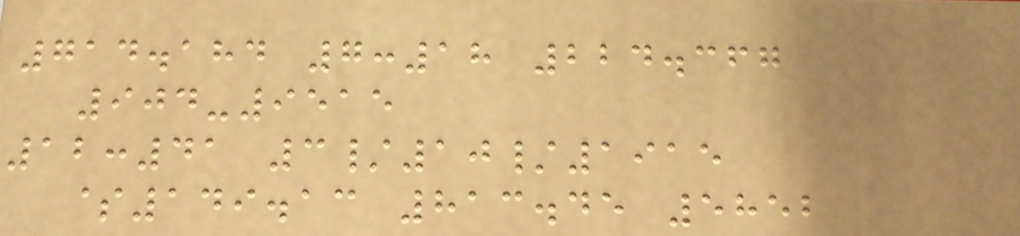714.184 7:18 224.367
904-9515
12:41 3/10/1915
$149.13 813.45 5852
